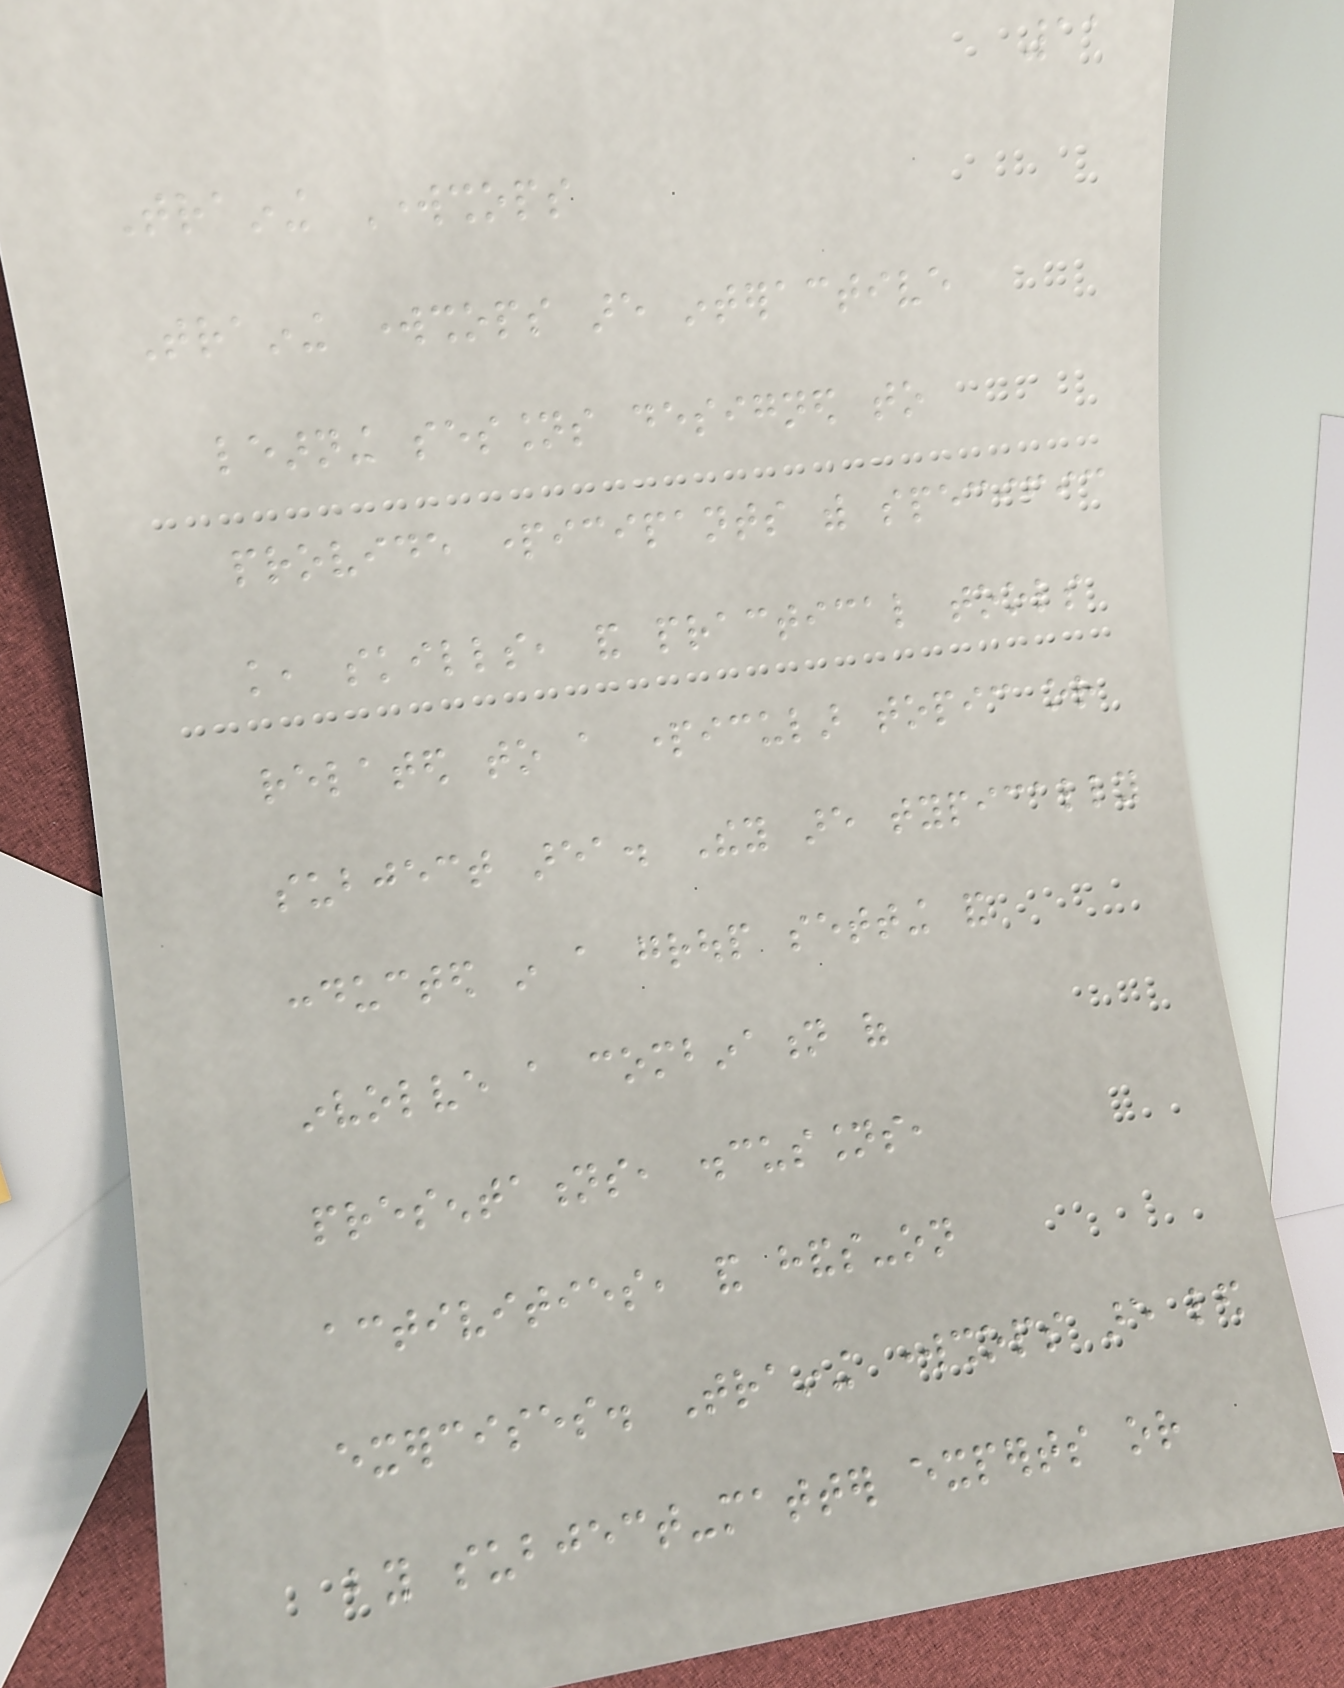11
Training Workshops
Training workshops are interactive
learning sessions designed to
provide participants with specific
knowledge, skills, and practical tools
related to a particular topic or
subject area. They are typically
conducted in a group setting and
involve a combination of
presentations, discussions,
activities, and hands-on
exercises. Training workshops are led
by subject-matter experts or
